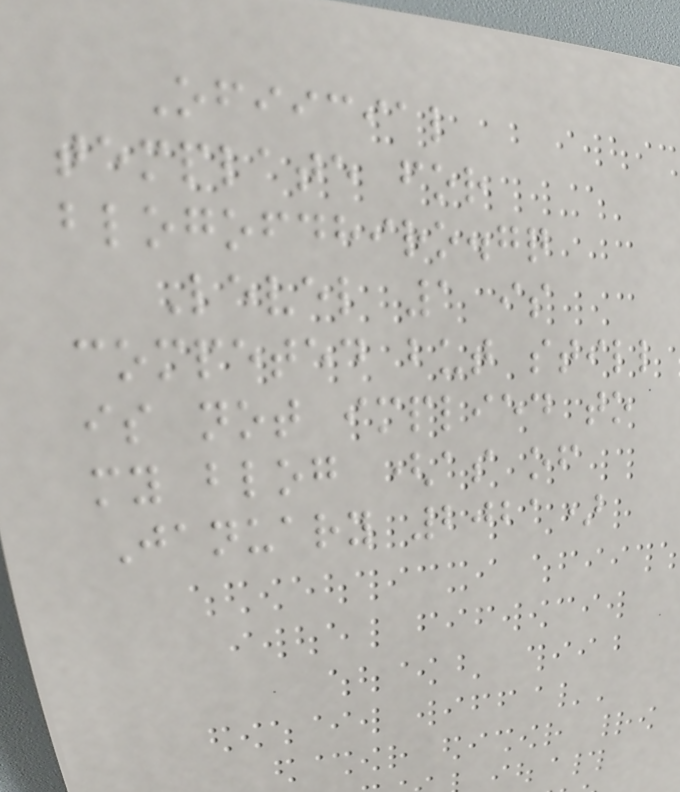Ofiicial
template for
blogofdhiro.gq
Level 1 is
competed but still
is not implied to
my blog (as of
January 2021)
